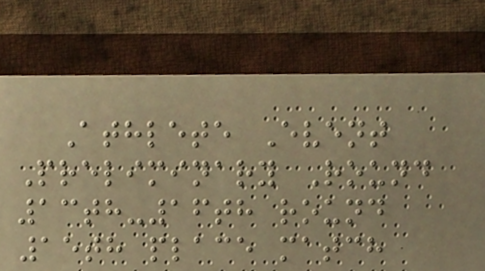Athlete Event
Preliminary Round
13th-16th round
15th place match
